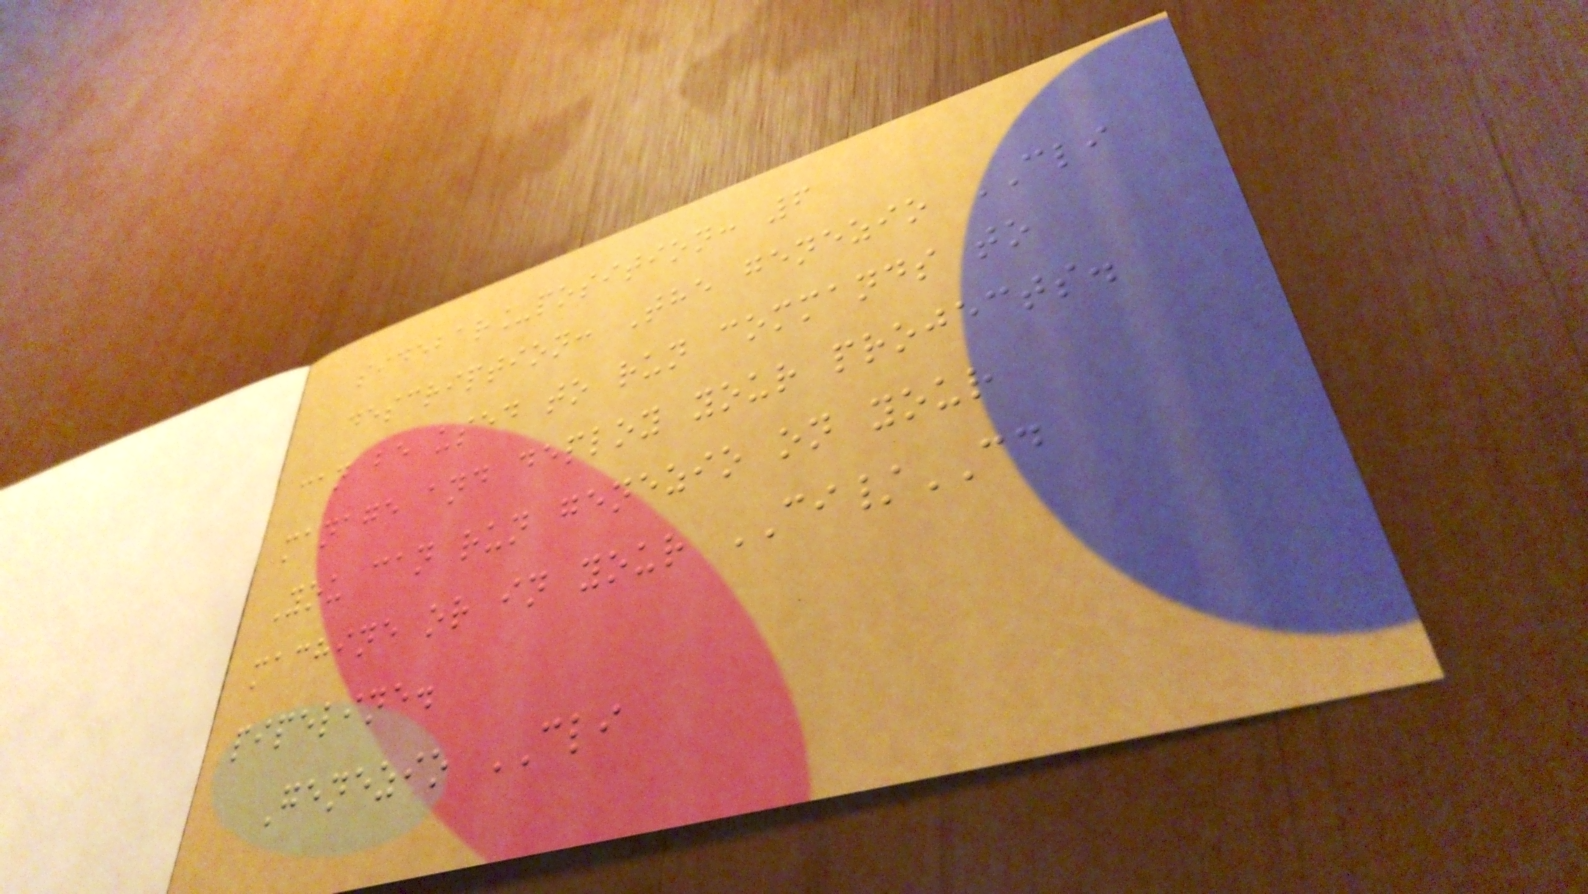sidebar_position: 6
description: The genezio CLI
can be used to run commands to
manage and deploy your projects.
You can run genezio on your
machine or in your CI/CD
pipeline.
Genezio CLI
